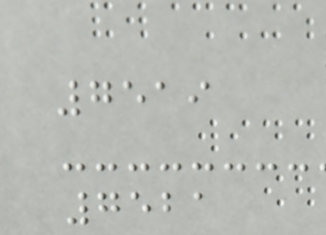7519
7521
